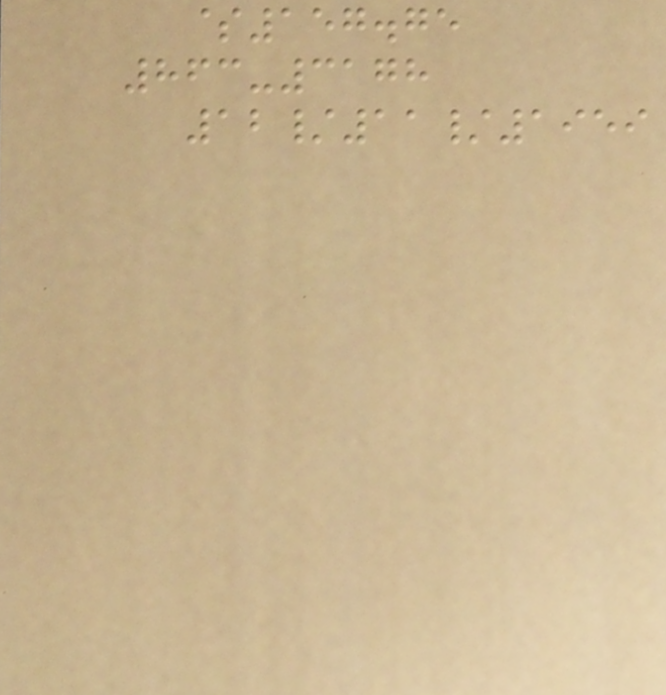$157.75
863-3178
12/11/1959
